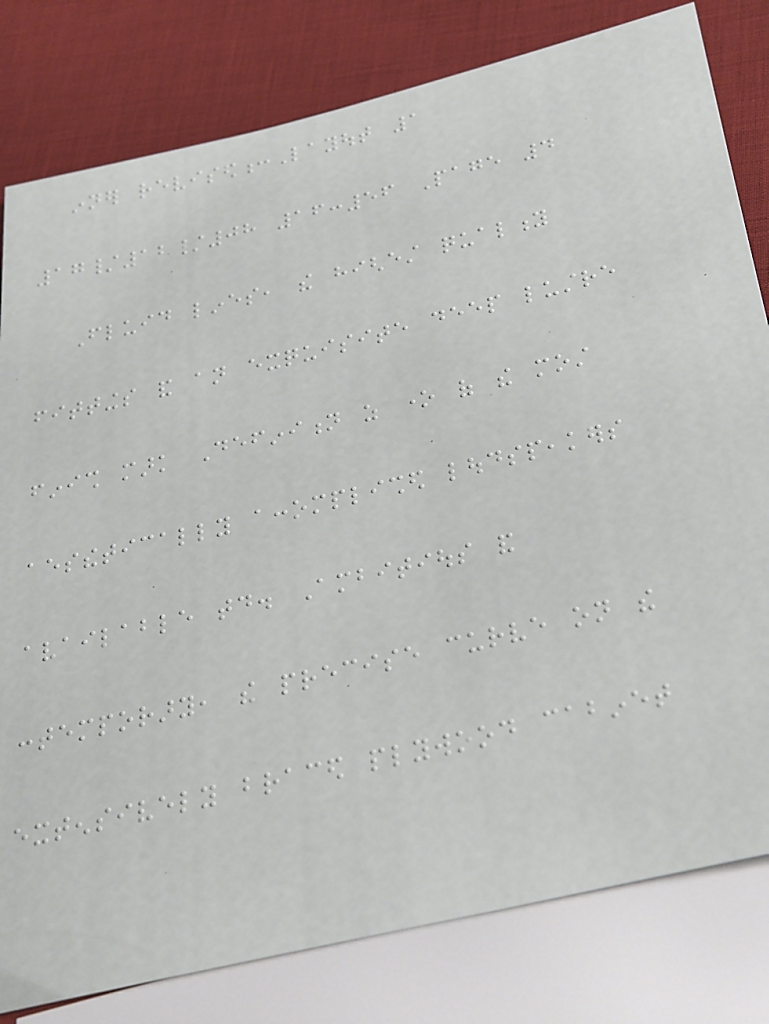inner revised:Layout 1
17/12/08 16:56 Page 4
Fluid lines, the highest quality
fittings and an exquisite deep lustre
finish mark Definition as one of the most
aesthetically accomplished loudspeakers
available today. Ambitious and
contemporary, the precise curve on the
extensively braced plywood cabinet
